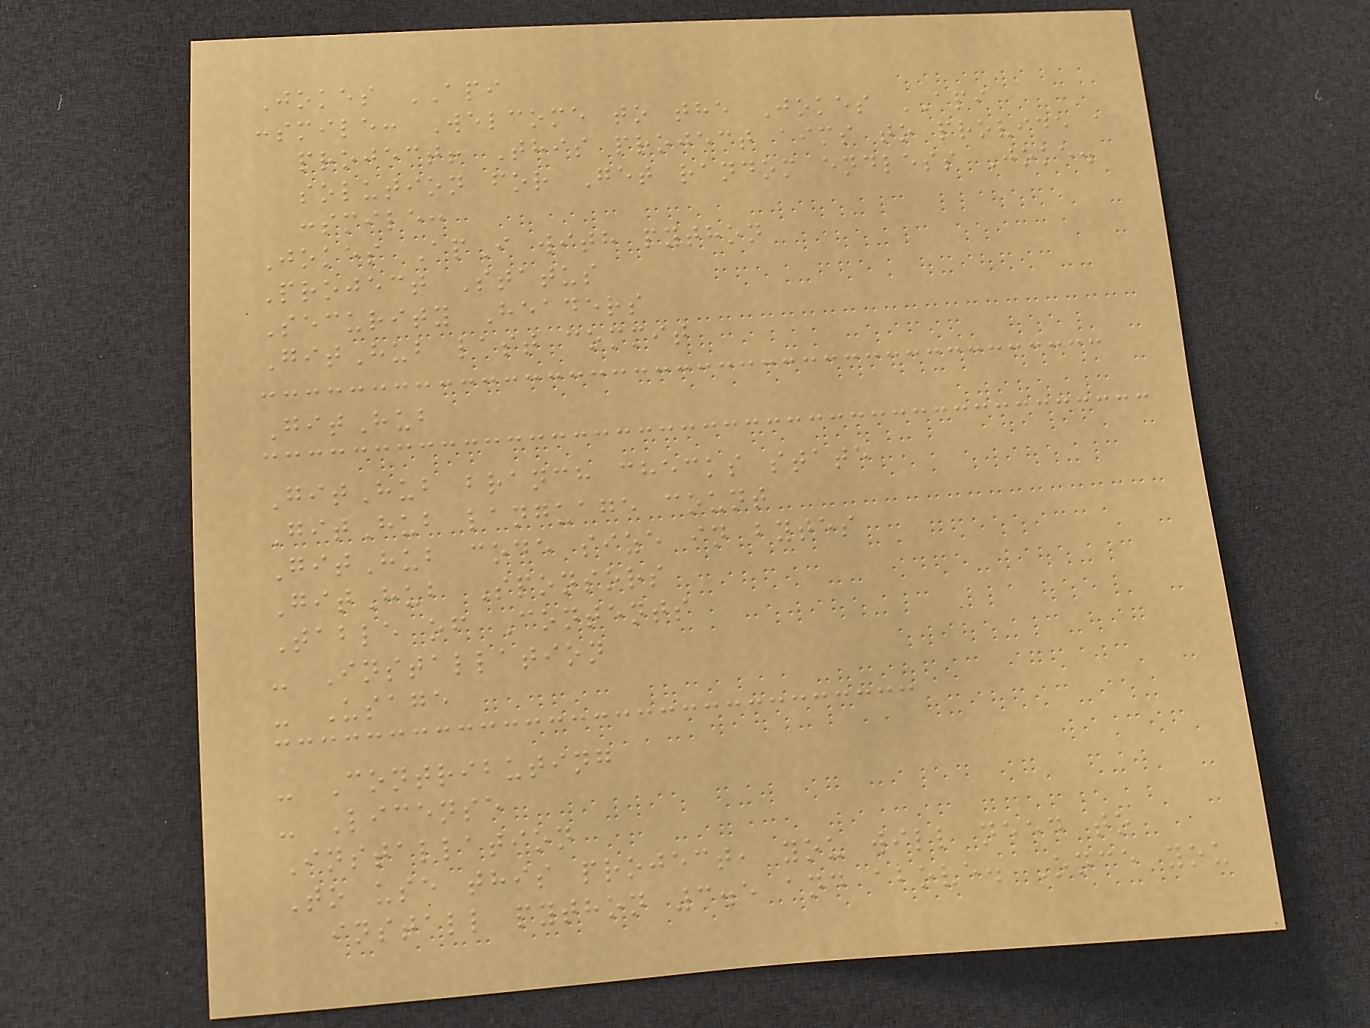Jokes API
:smile: Welcome to the Jokes API
project! This project aims to provide a
solution for Get random endless Joke.
:smile:
Jokes ApI with python
Project Status
Security Headers
GitHub last commit
GitHub
GitHub branch checks state
GitHub language count
GitHub code size in bytes
GitHub Sponsors
Table of Contents
- Installation
- Usage
- Contributing
- License
Installation
To use this project, you will need to
install python 3.5 and above. Once you
